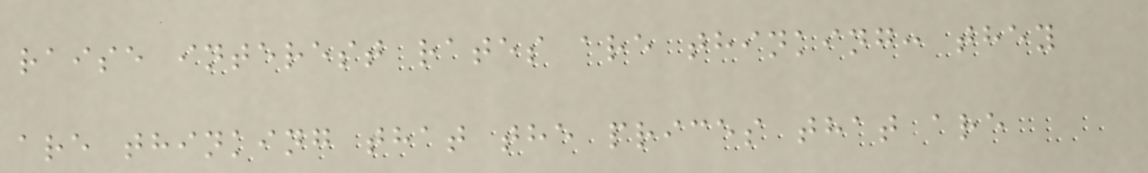raise interest rates are thinking: they
are thinking that the prices that are
